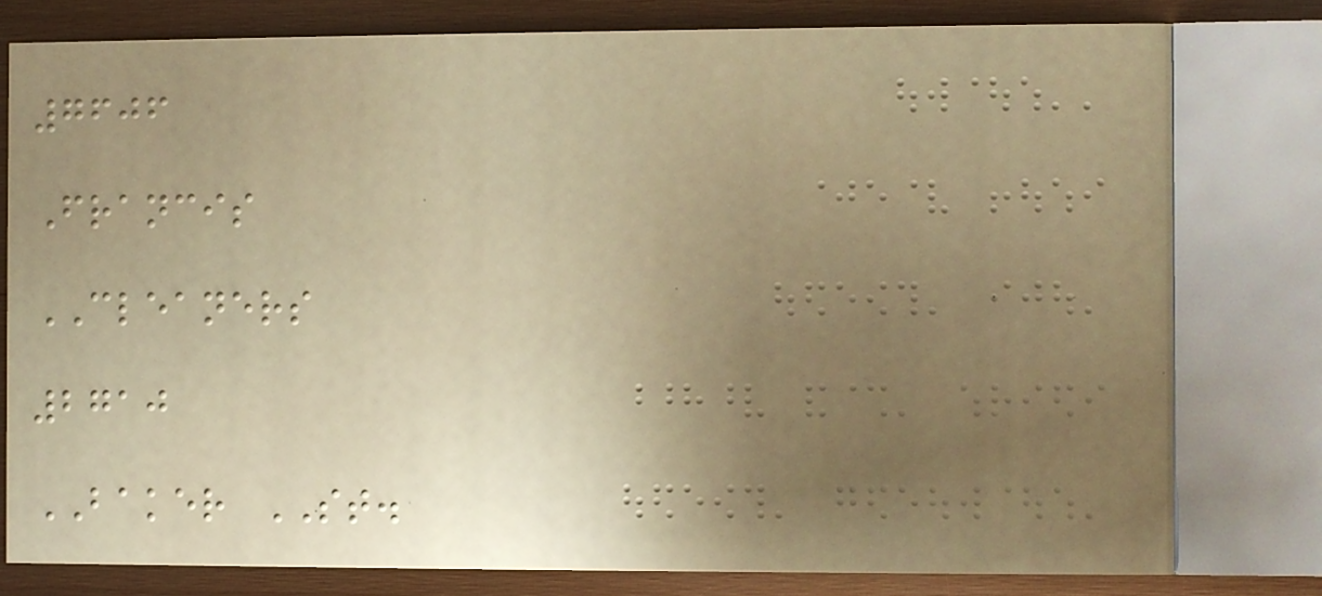7606
Francis
CLEANERS
2710
BAKER ST.
